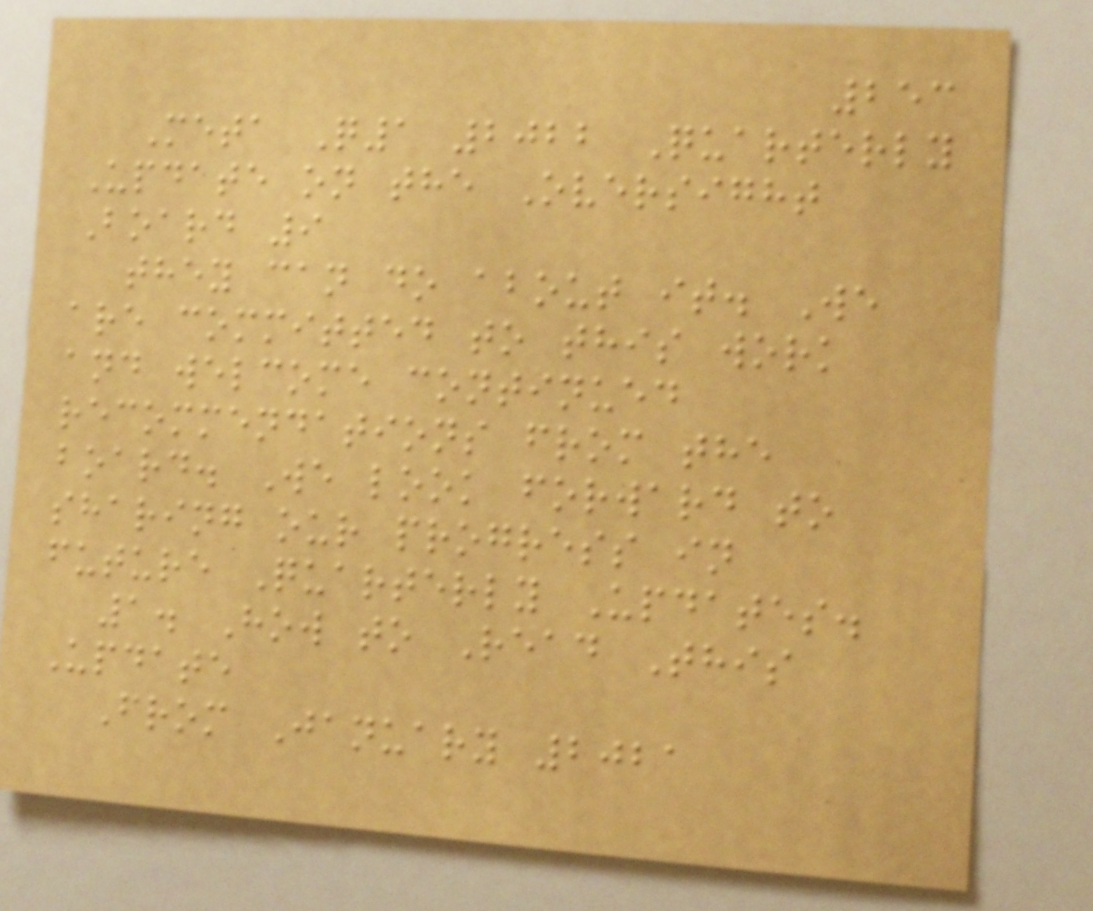253
Meta Q1 2022 Quarterly
Update on the Oversight
Board 9
they can do about it. We
are committed to this work
and welcome continued
recommendations from the
board. We look forward to
sharing our progress in
future Quarterly Updates.
1. How to Read This
Update
From January 2021
